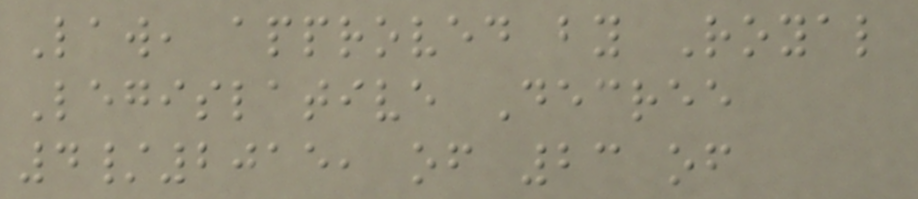Law, approved by Royal
Legislative Decree
4/2015, of 23 of
